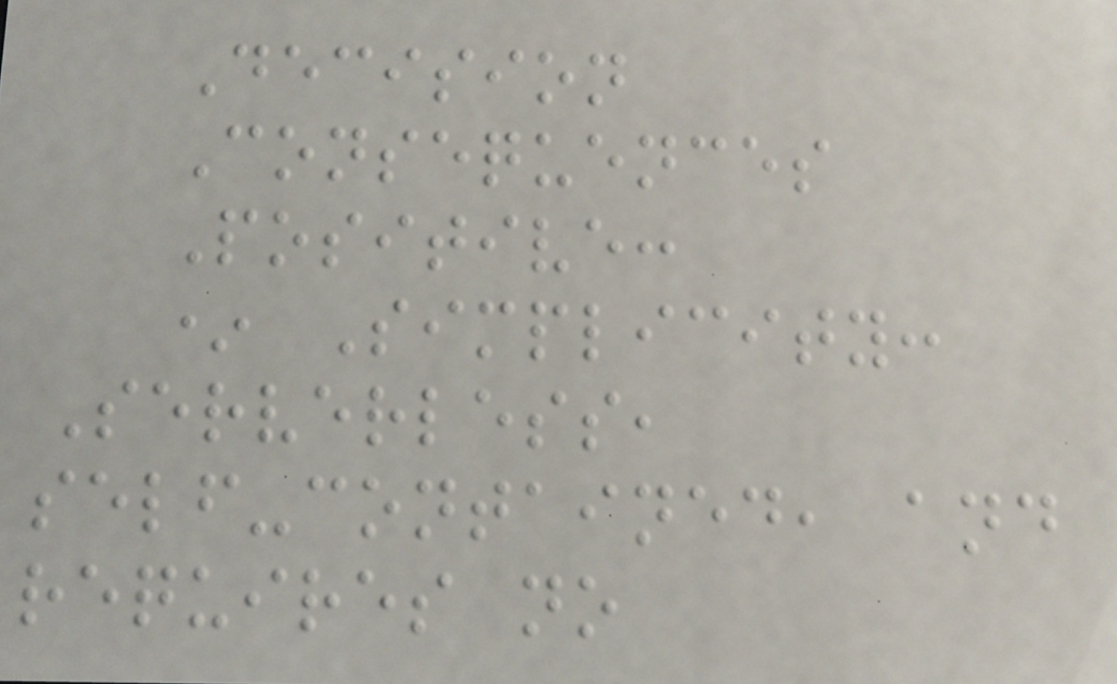Decision
Consequences
Positive:
* Simplicity:
Serverless,
self-contained, and
requires no
